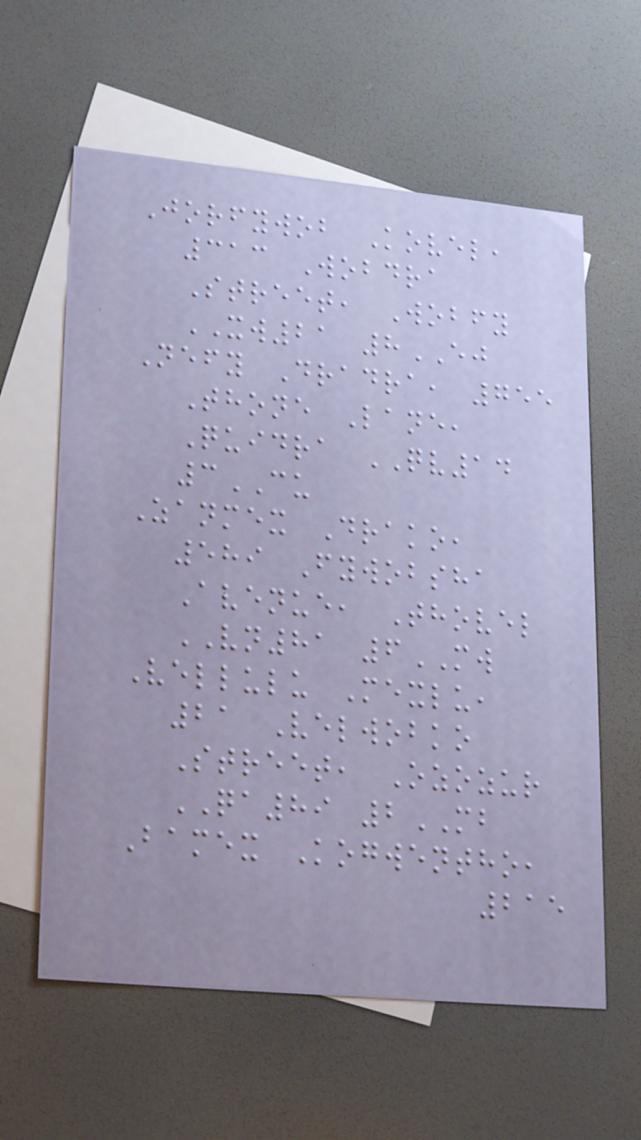Jorfywob Kovel,
313 Wobdra
Street, Wobfy
XW21 8EJ
Nefy Dradra, 755
Thone Lane,
Quidra QV14
3CU
Zanmex Drako,
589 Fywobsha
Avenue, Thovel
VN81 6MW
Vellulu Mexlu,
21 Velwobko
Street, Ozozur
QA89 2MB
Bamex Kogwentho,
215
